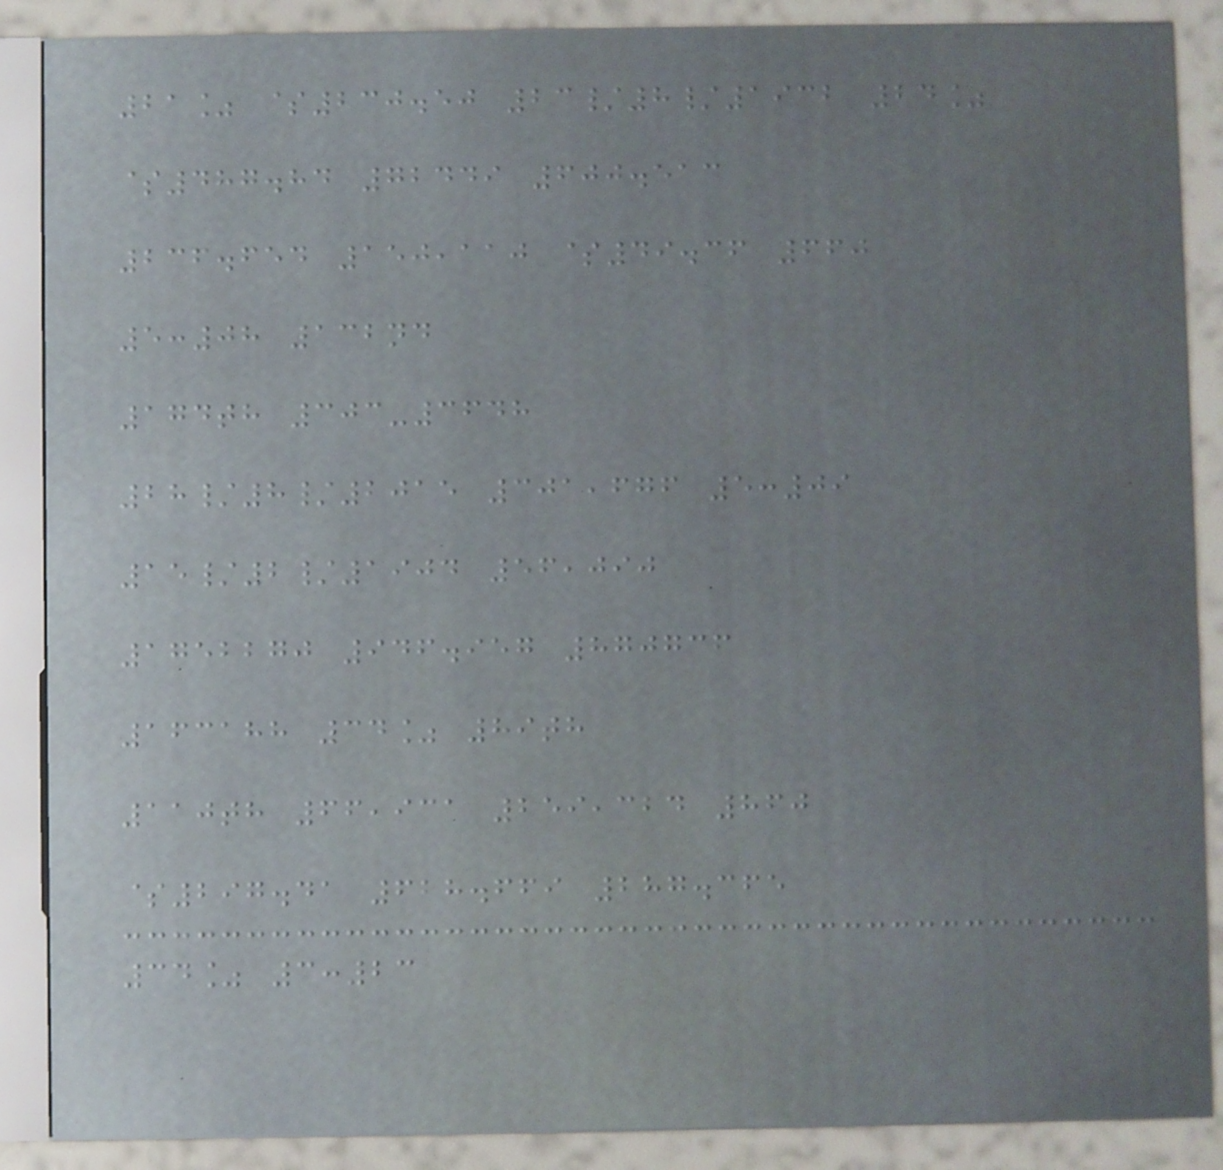21% $230.50 23/8/1932 24%
$487.84 72449 600.513
236.654 150,110 $49.36 660
5:08 132nd
174th 303-3648
28/8/2015 301,676 5:09
15/2/1904 56,090
1752270 946.957 870736
163188 34% 89th
110th 66,931 259,324 860
$297.41 628.669 287.365
34% 3:23
